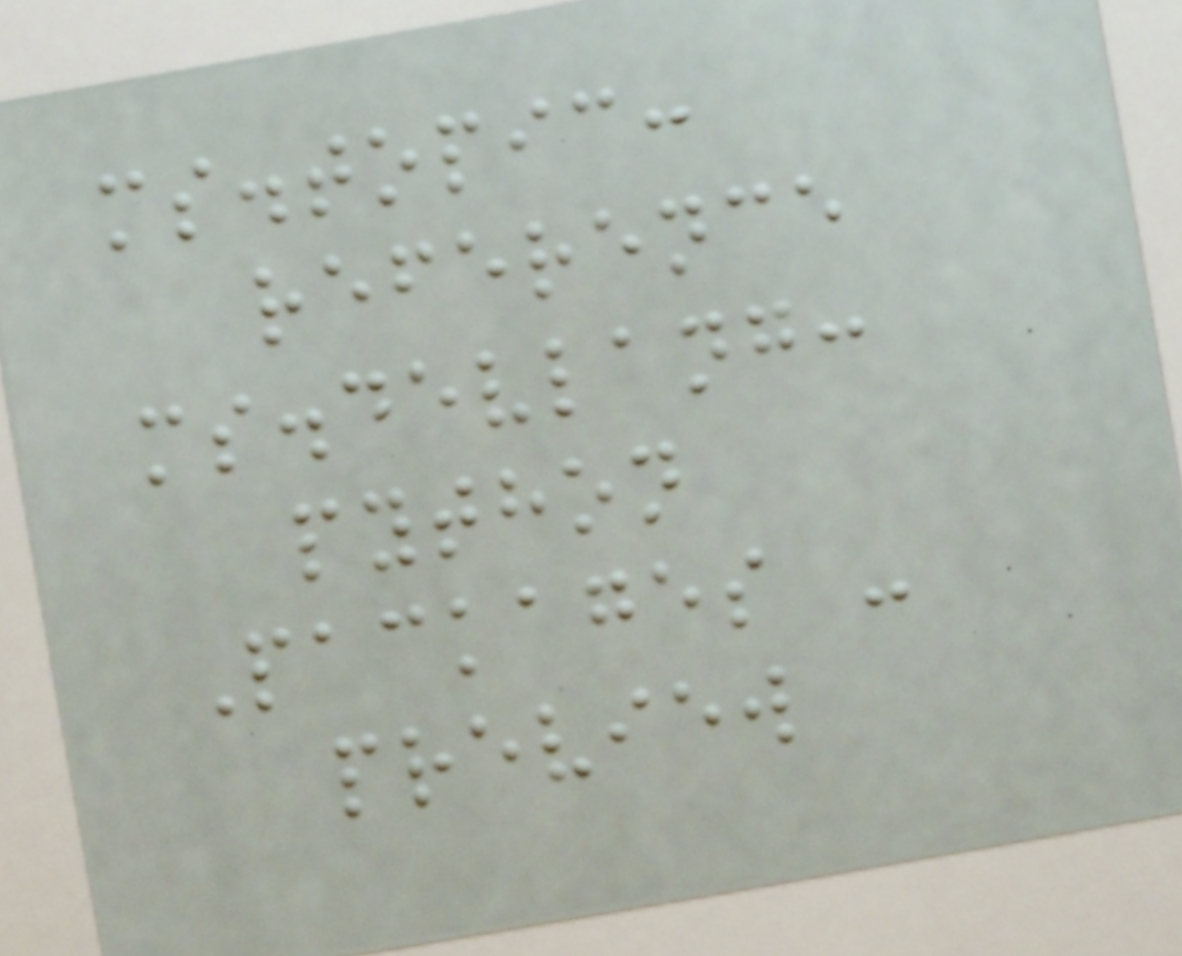ms.topic:
reference
ms.devlang:
python
Packages -
preview
